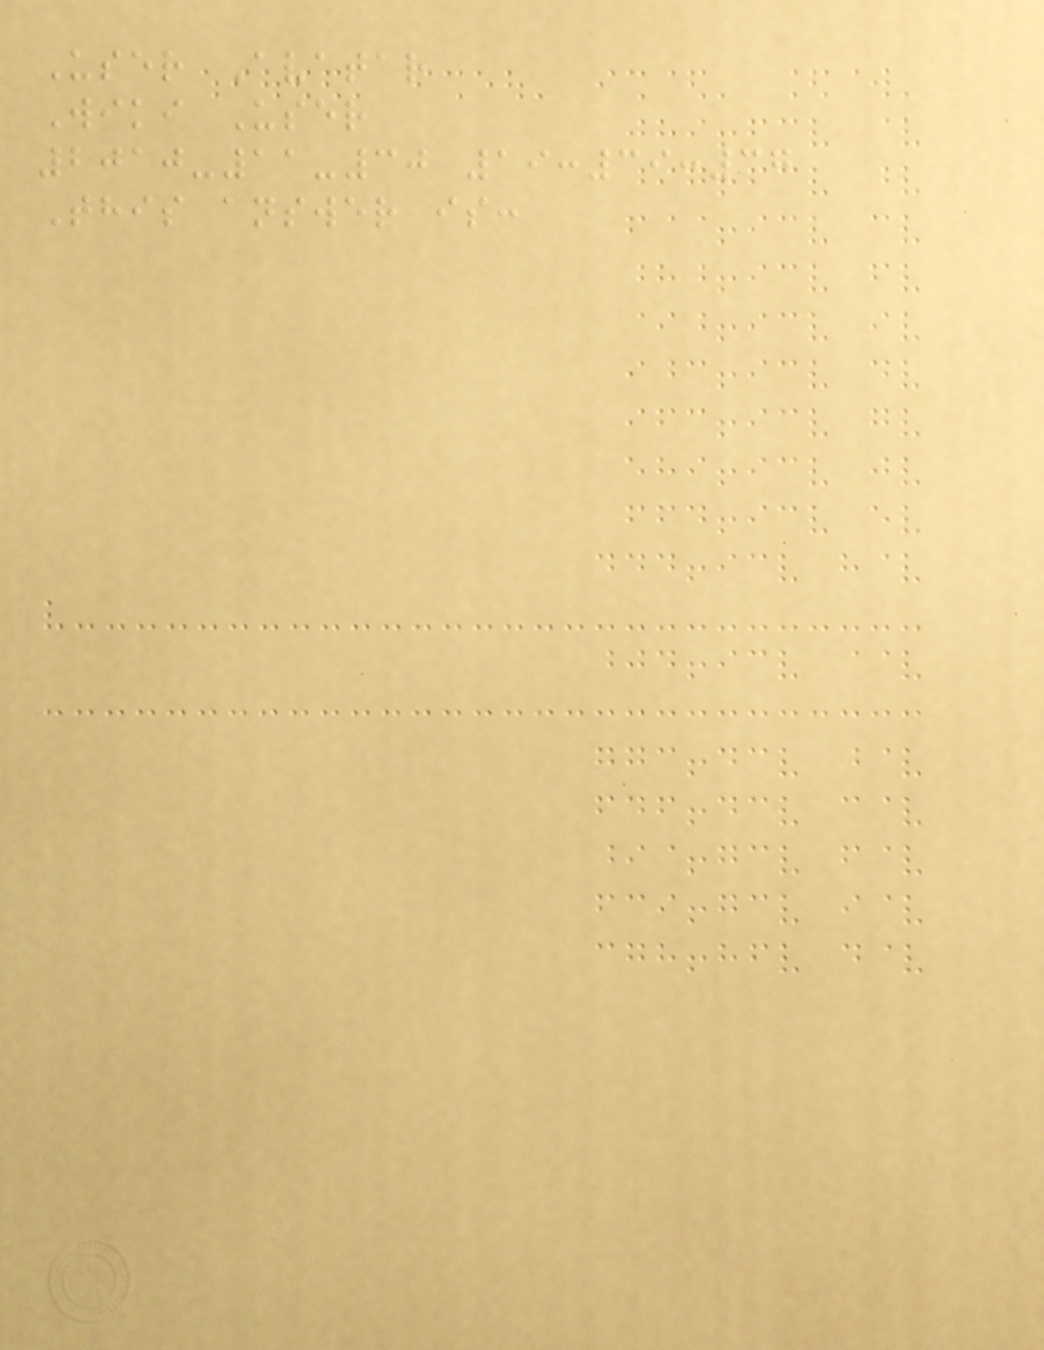User Avatar
Wiki User
2010-11-30 19:39:37
This answer is:
